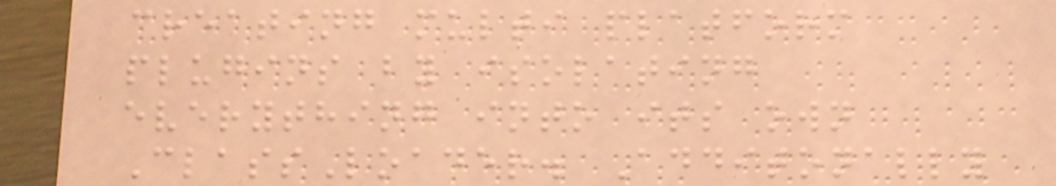creating multi platform
plugins by isolating
everything into its own
ClassLoader. Additonally
